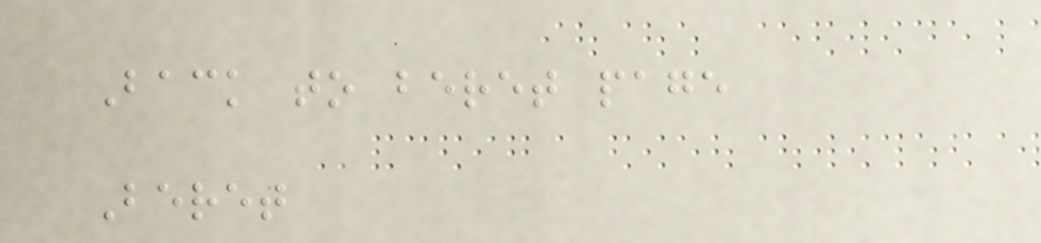Back to beret page
Beret
